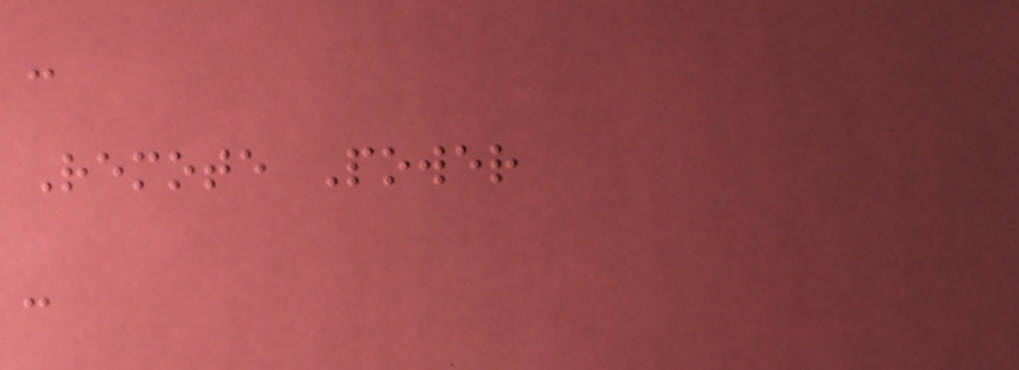-
Remote Power
-
